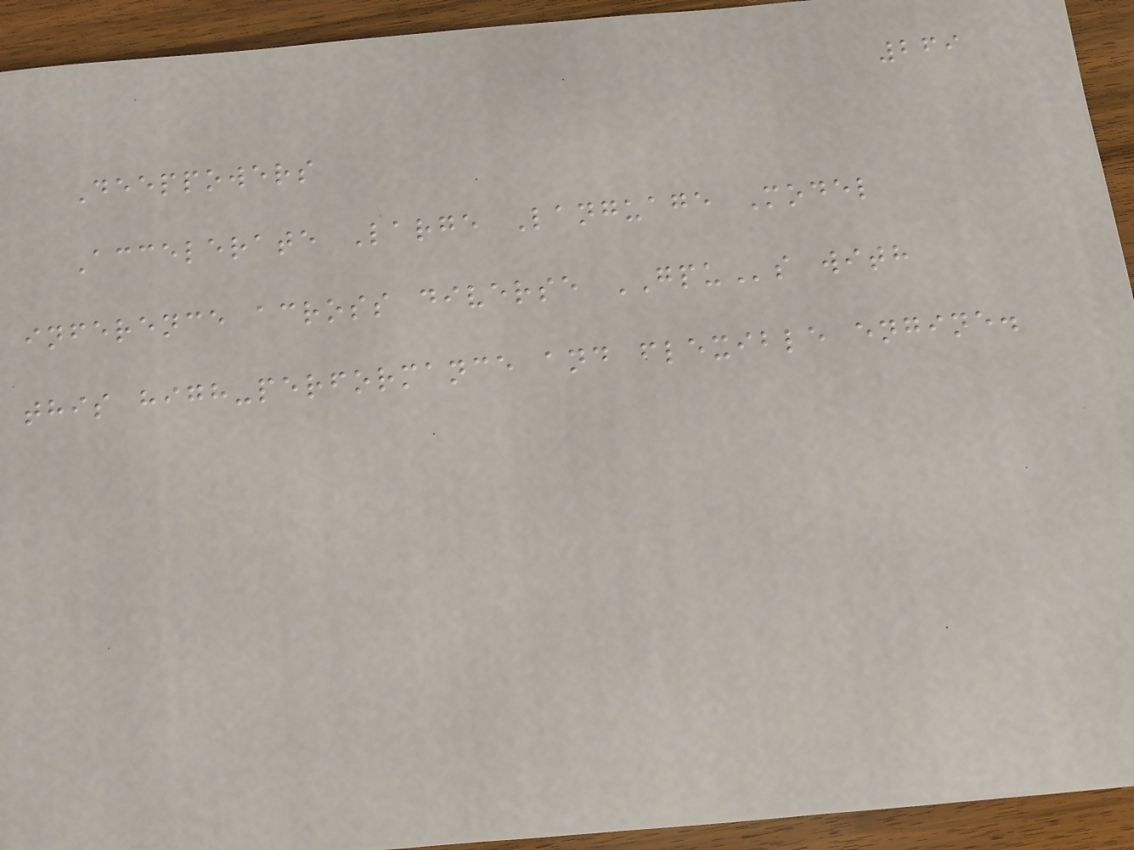269
Deeppowers
Accelerate Large Language Model
inference across diverse GPUs with
this high-performance and flexible engine.
